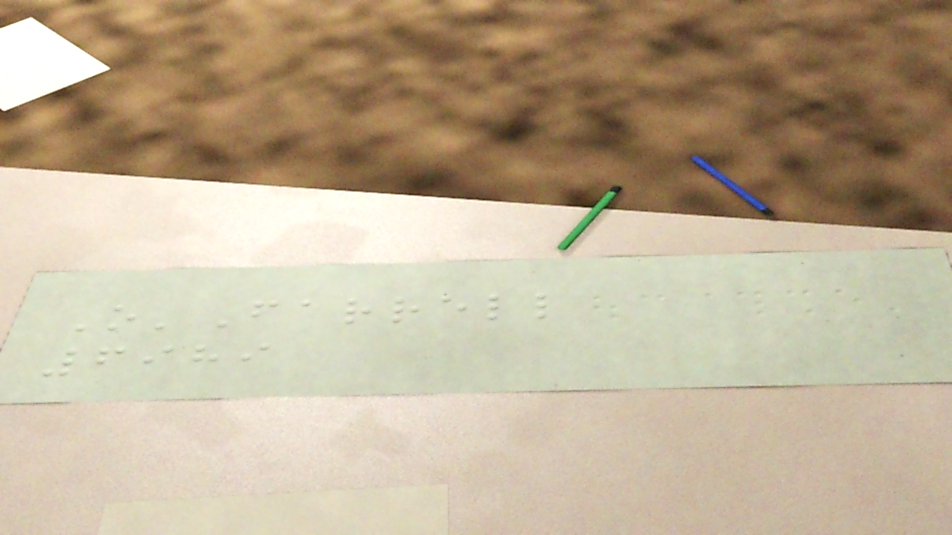O'Farrell
6989
